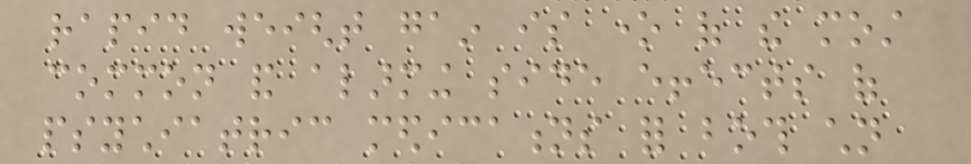rapid weight gain is one of the most
common and alarming side effects of
psychiatric medications for both children
